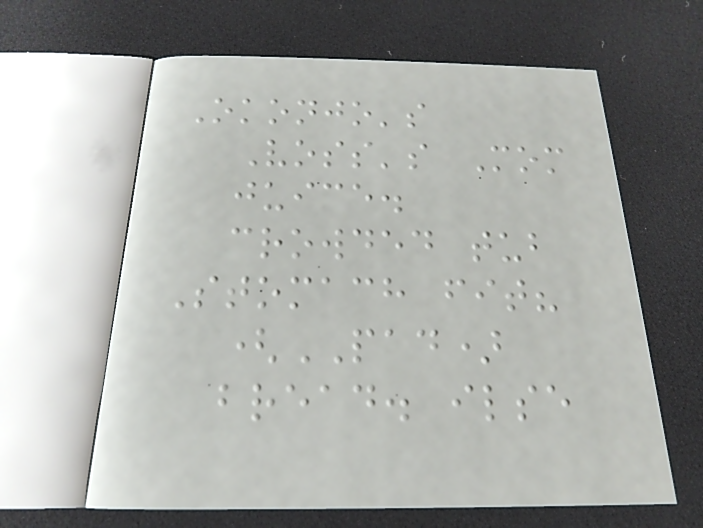Okonjo's
Voss's Mom
juice.
crowded tub
Stomach fit?
(PAD)
bread. ilse
